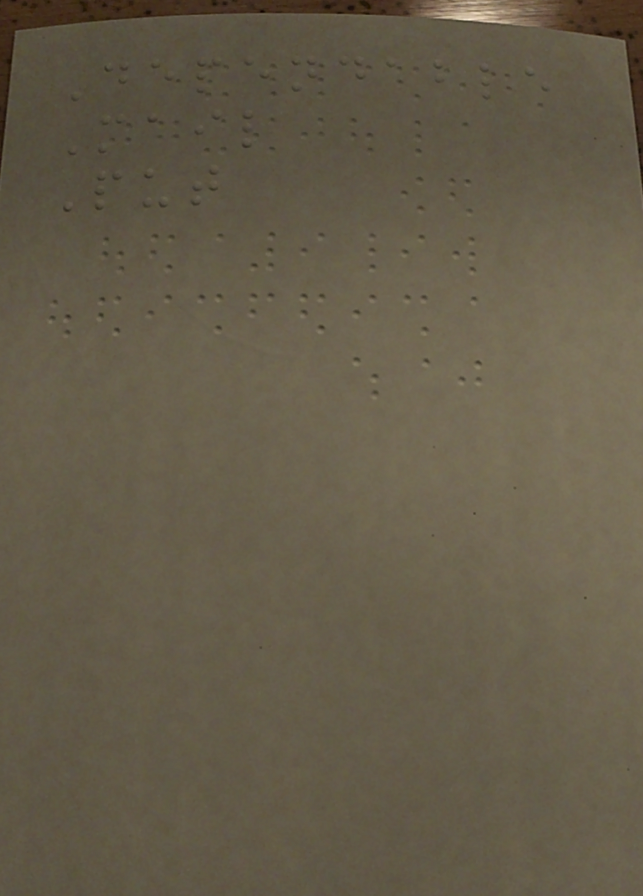Dependable
Mail
Put
